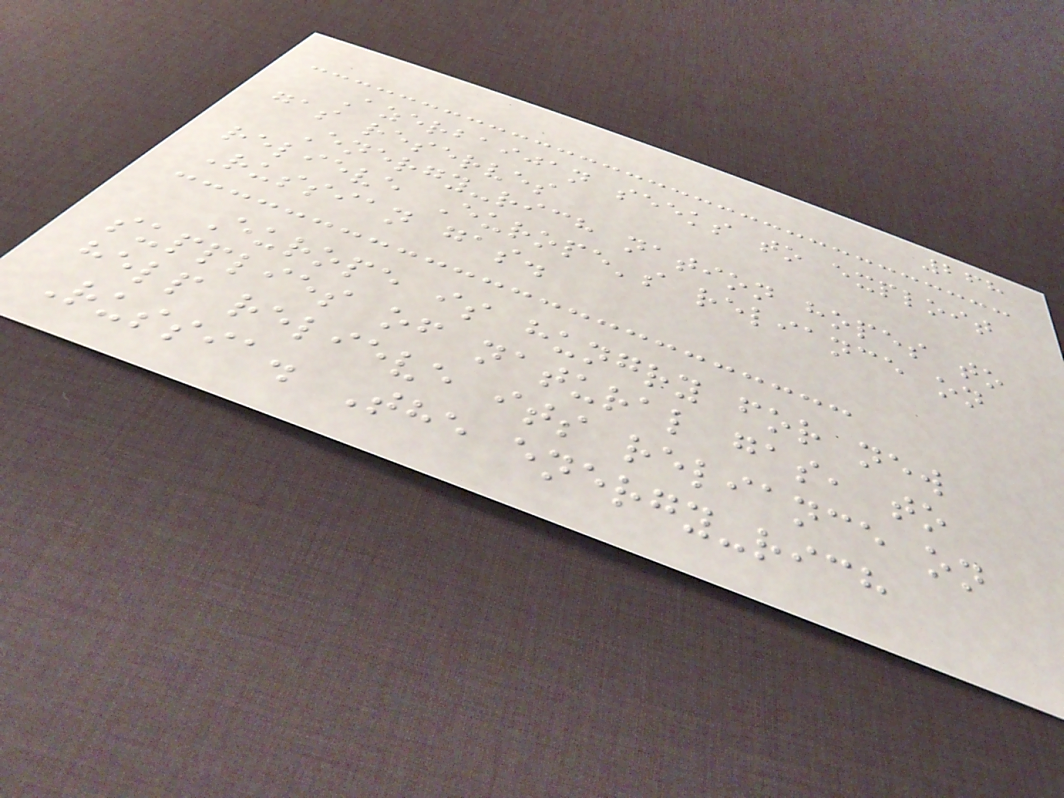268
Azerbaijan seeks to exploit
gas reserves
Energy-rich nation hopes to
relieve Europe's reliance on
Russian gas.
Europe is hungry for new
supplies of natural gas, to
help relieve its reliance on
Russia. The energy-rich
